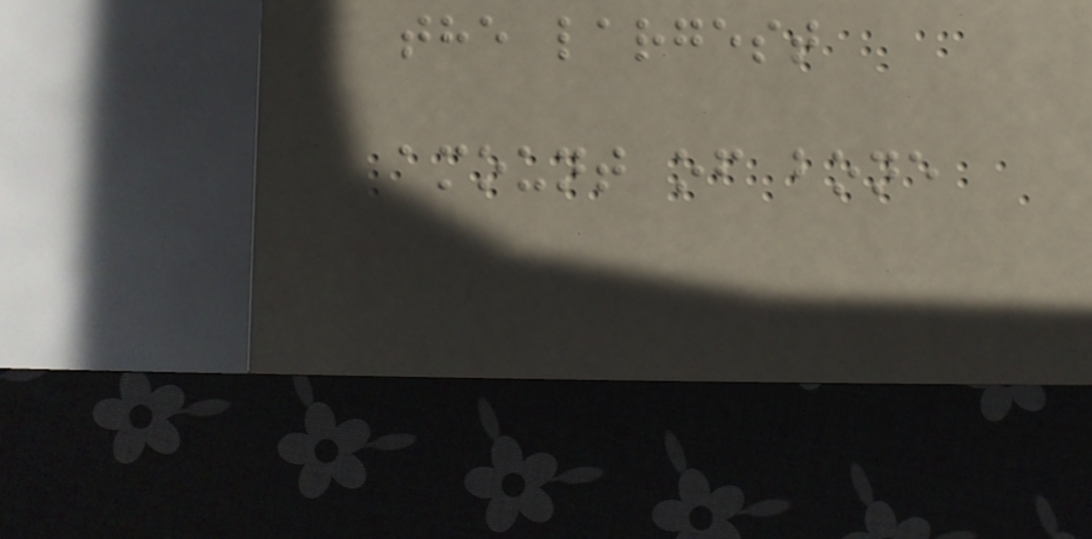the largest
amount of bone
